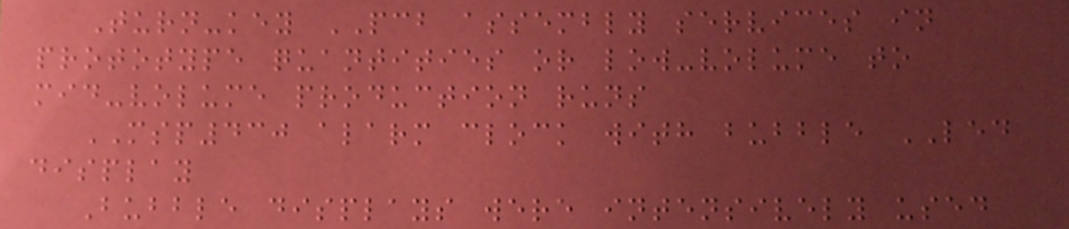Turn-key PCB assembly services in
prototype quantities or low-volume to
mid-volume production runs
MSP430 alarm clock with bubble LED
display
Bubble displays were intensively used
